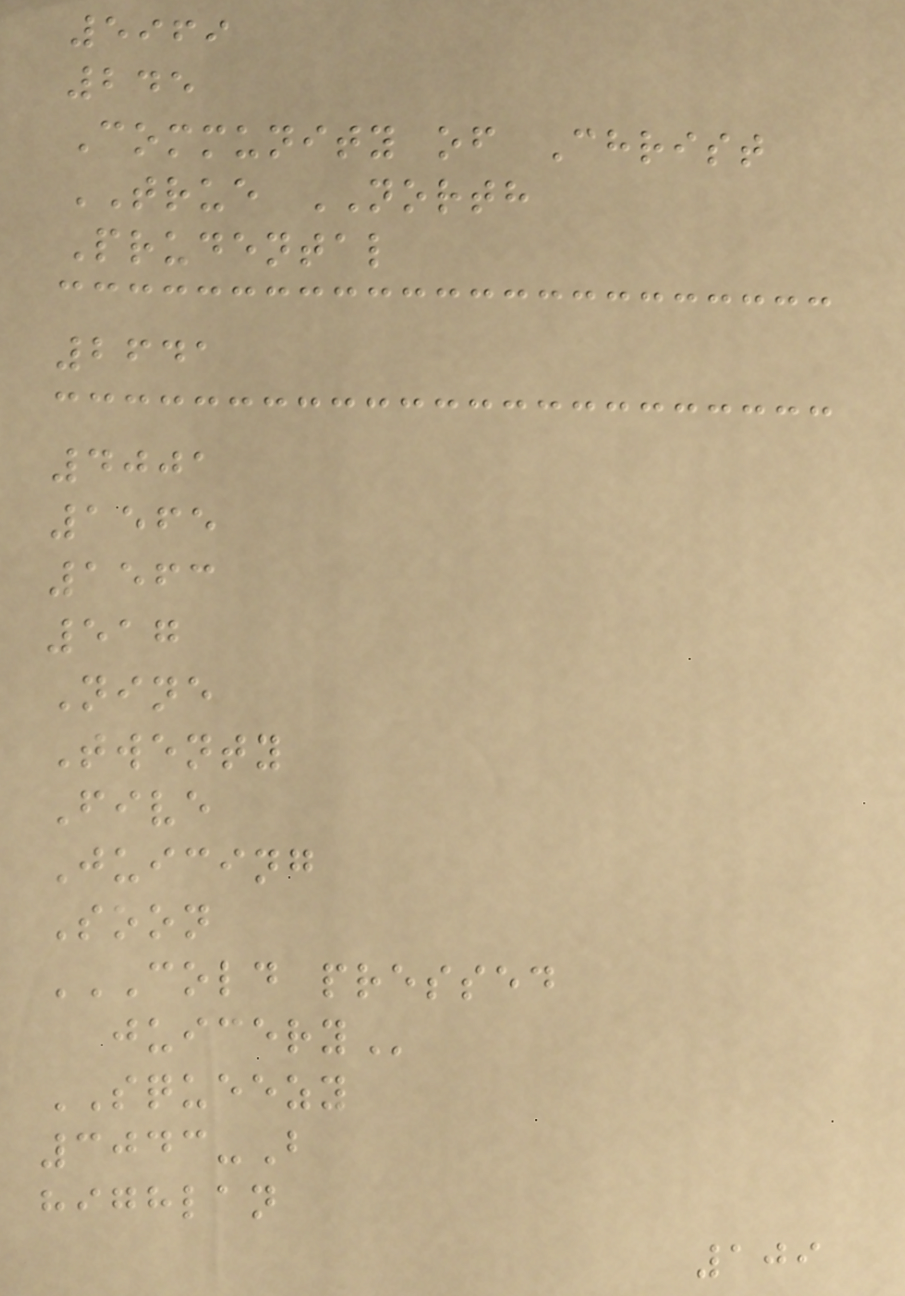5969
245
Community of Christ
TRUE NORTH
Prudental
2641
4001
1565
1563
517
Nine
Twenty
Five
Juicing
Soon
COLD PRESSED
JUICERY
SQUEEZY
3043-B
highlan
109
